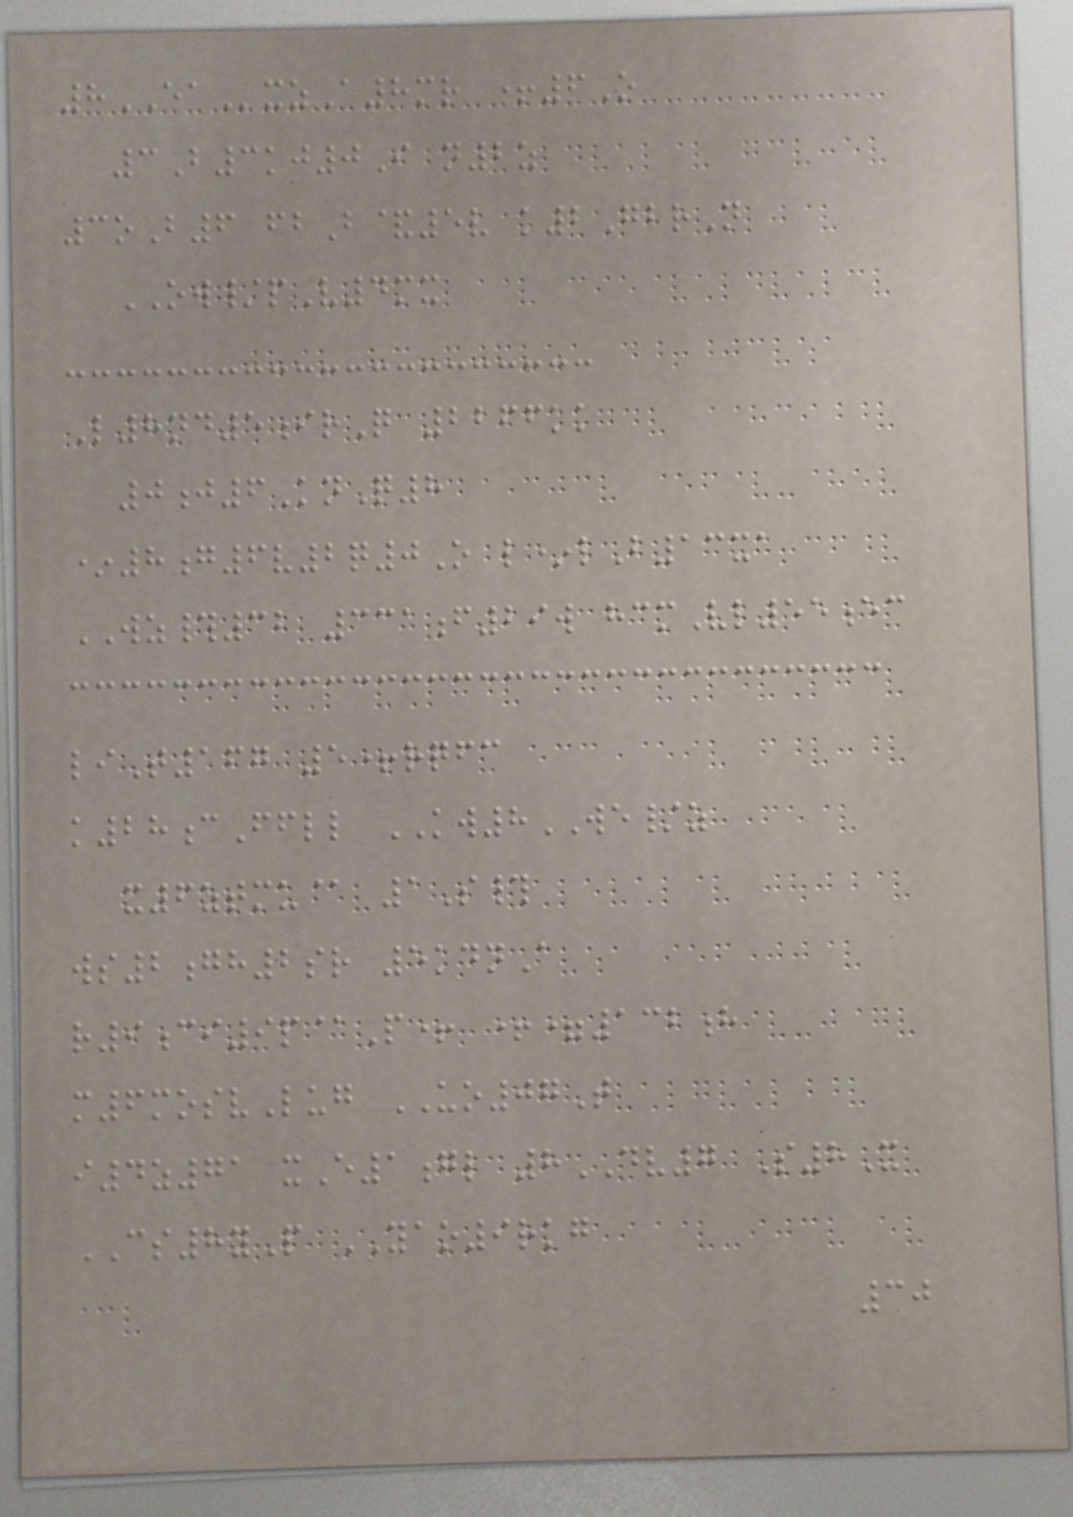8EAxzA8mr +6O
3B3kj0I n2z
3oB6 fbB&5v k2GbrN
OW/pV4mx
L8nd5irQ 2266kk
0j6KnQ8
*8g6v2q0O l*lB13xa
WZ#32 331f29w hcmVl55ec
liT167 5+rqfc
k28cFfll KW8WE/z
x6ztmu@ 1S#
ws2gh2sr 5kdnA
r9ci9p@P+ +=132h
m6mosvLug UO07T
i4z71 xE1gl 8DV7 S8X
CS8yP YAO9rkg
30
